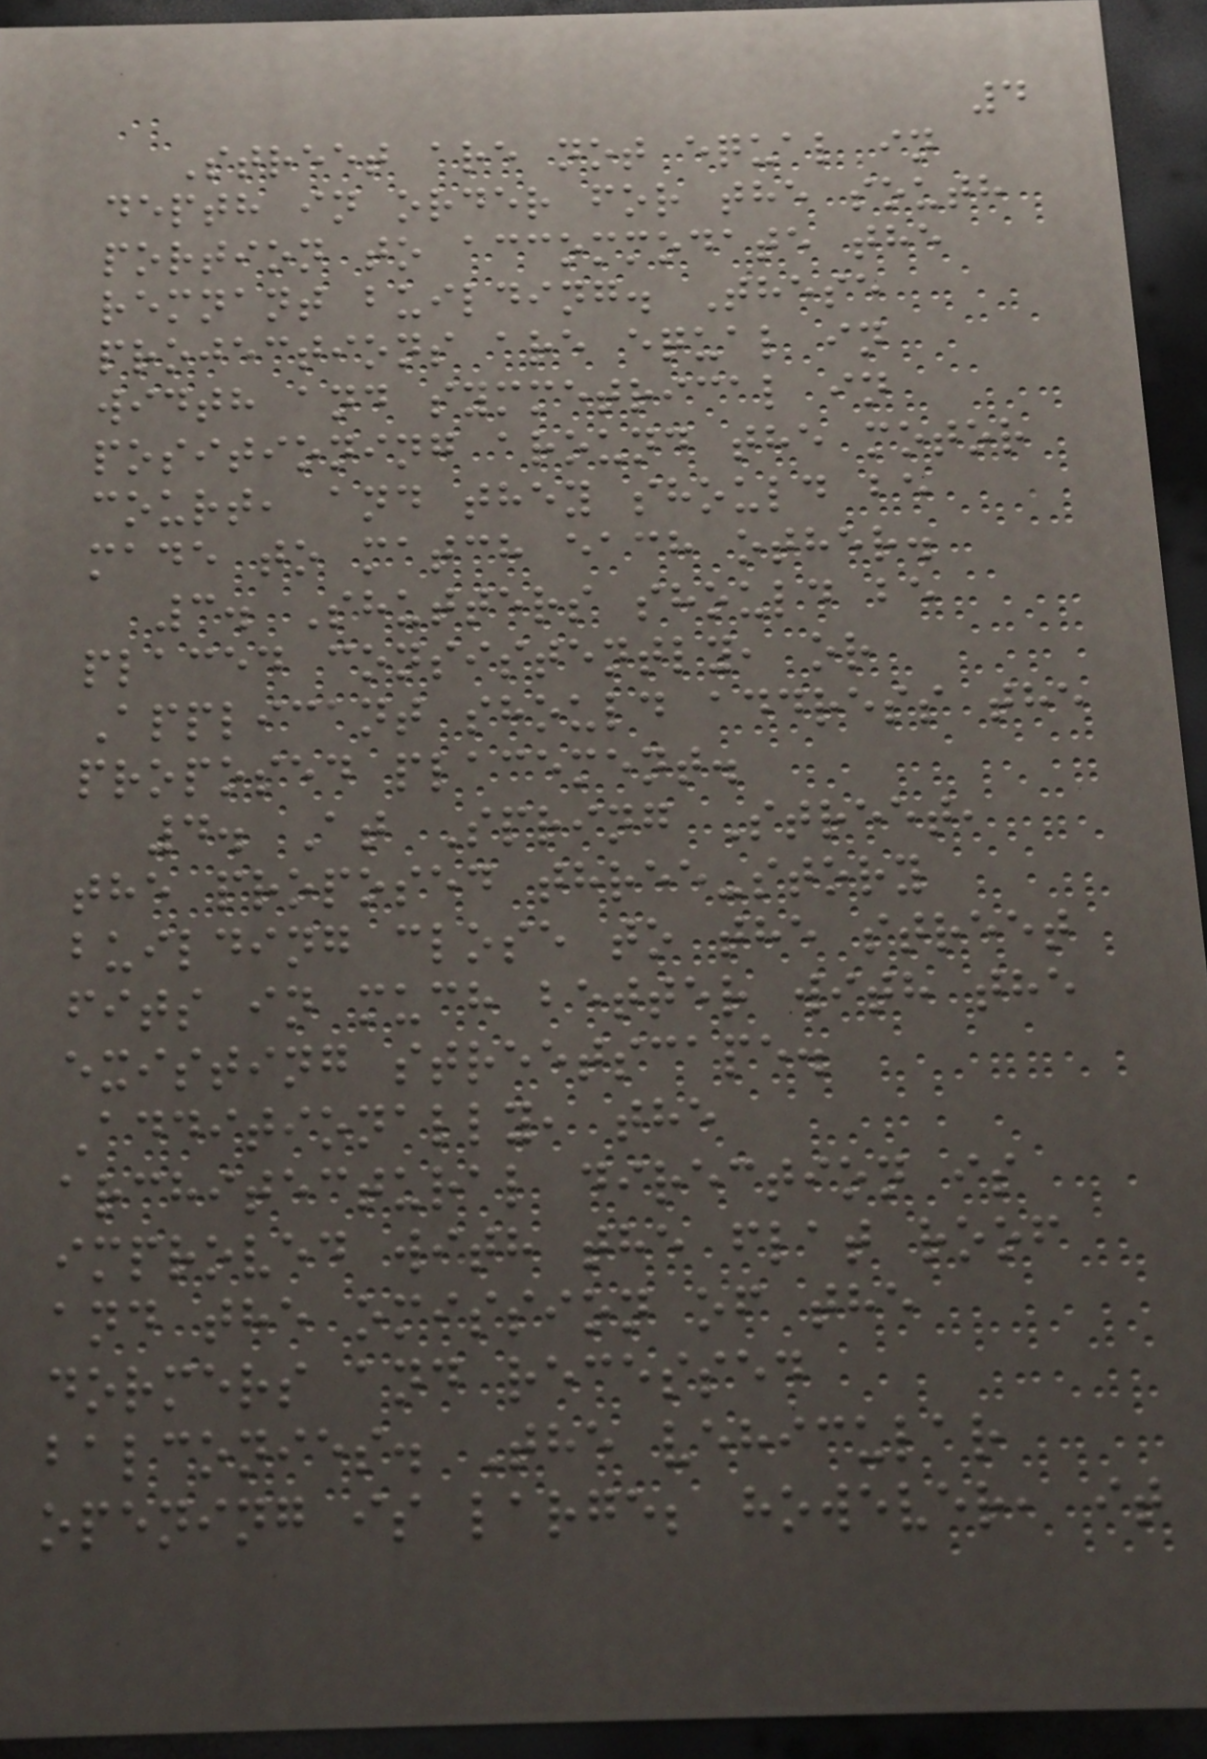4
Street are not equal in
depth in order for the south
portion to accommodate the
remnant building. These
projections are equal in
width and symmetrical in
positioning around the motor
court, and they should be
made to match each other.
3. Shutters should be
placed consistently, or
Applicant should address the
proposed placement.
4. At Spring Street,
the proposed three-story
building close to the street
fits in much better with the
existing streetscape.
Additionally, the
architectural direction is
improved with the flat roof
and the omission of the
dormers and recessed
balconies. The vehicular
opening is large; however, it
